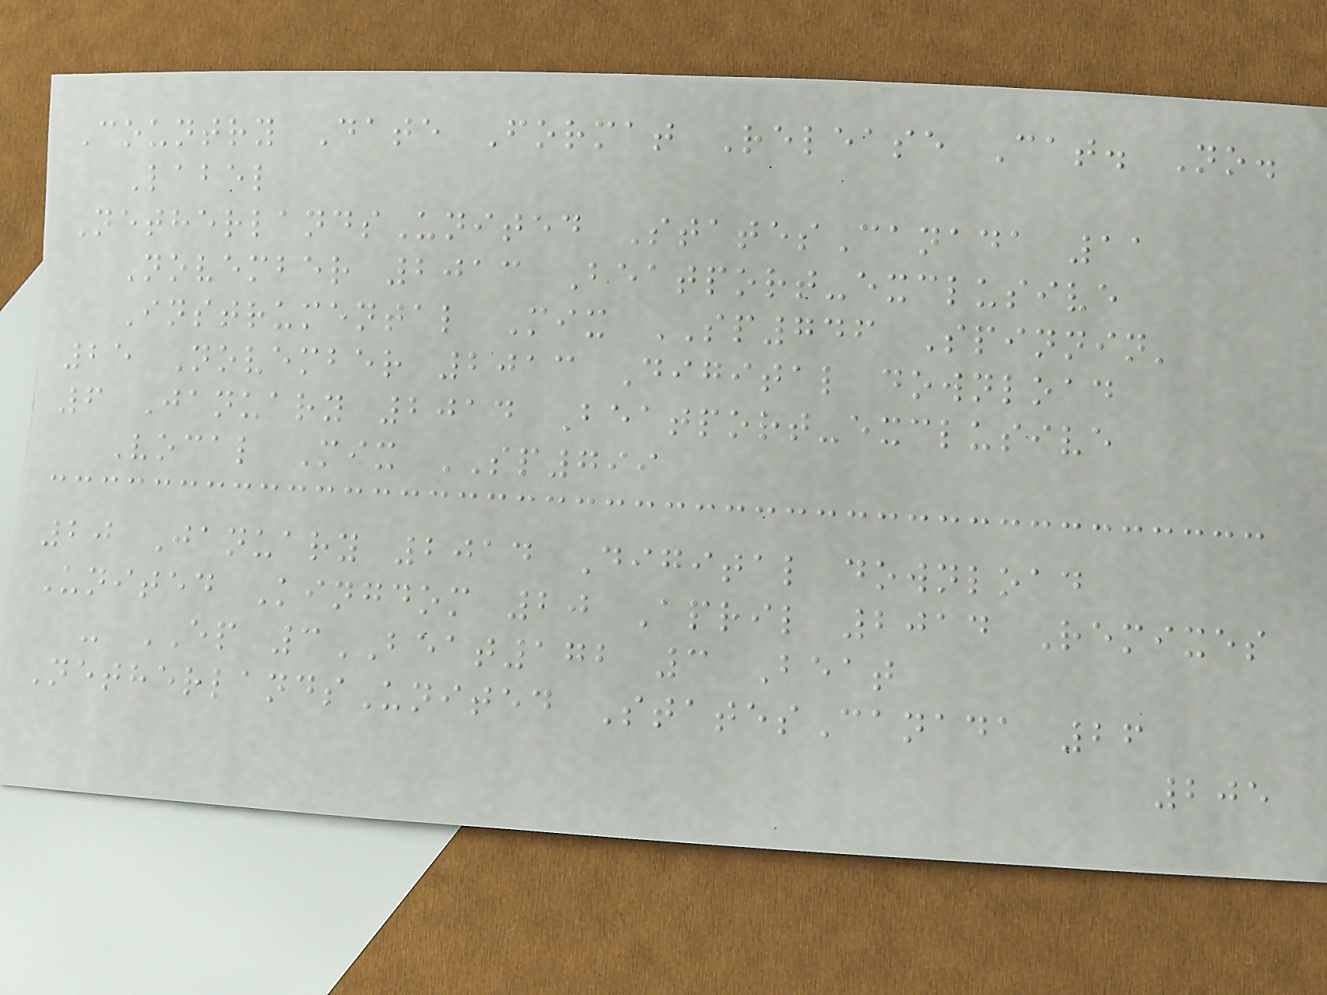Country Date Format Release Cat. No.
Label
NetherlandsUnited StatesCanada 11
November 2013 Beatport-exclusive
Instrumental Mix SP746 Spinnin'
25 November 2013 Digital download
6 January 2014 Beatport-exclusive
Vocal Mix SP799
20 January 2014 Digital download
United Kingdom 20 April 2014 Remixes
- EP 3BEAT172 3 Beat
NetherlandsUnited StatesCanada 26
205
